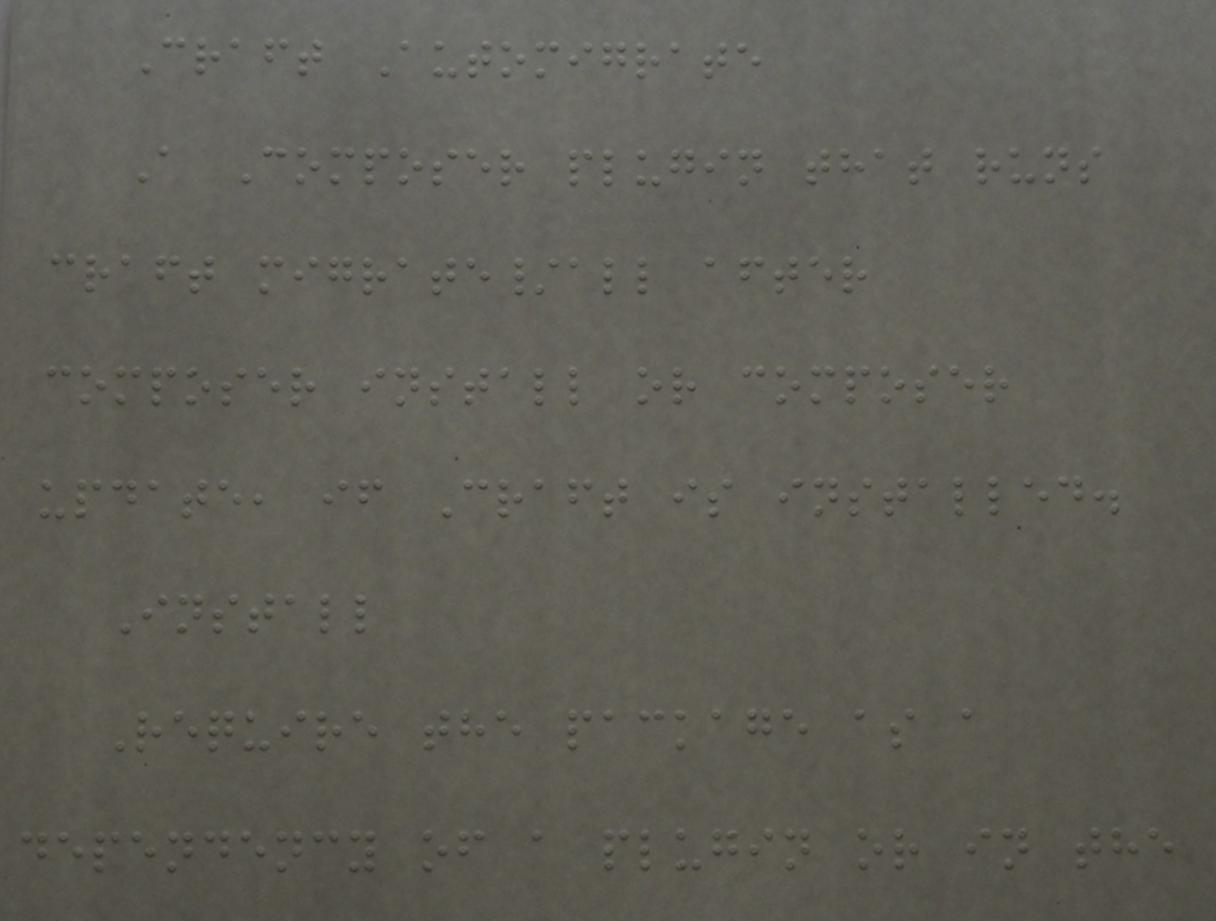Craft Automigrate
A Composer plugin that runs
craft migrate/all after
composer install or composer
update, if Craft is installed.
Install
Require the package as a
dependency of a plugin or in the
